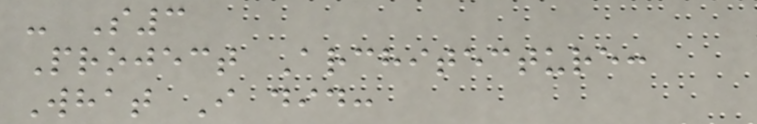- S3
Project Architecture:
What I did:
